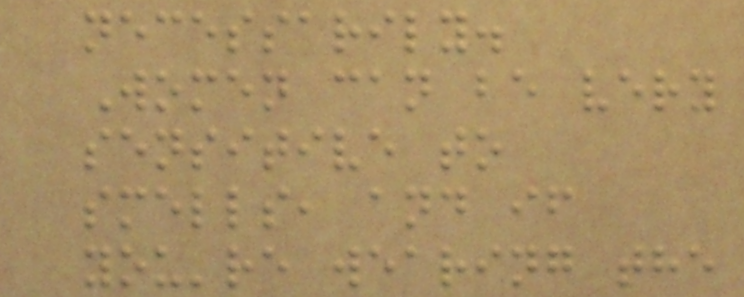necessarily.
Women can be very
sensitive to
smells, and if
you're wearing the
